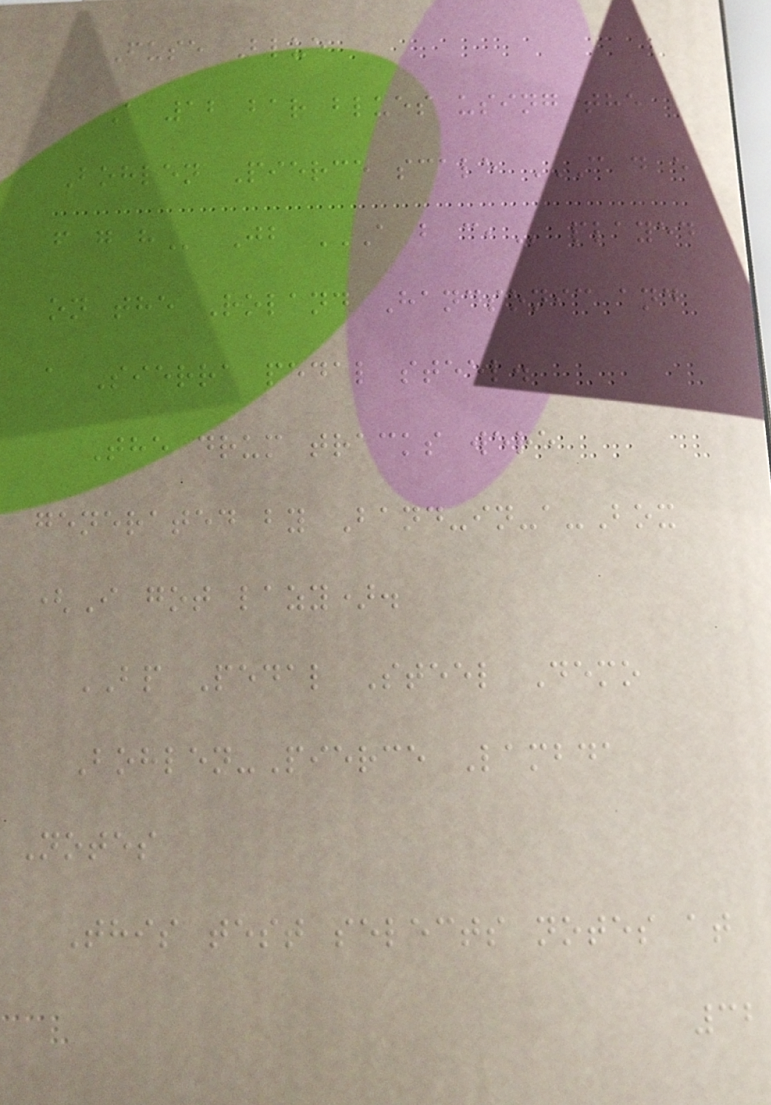Fuse Blue
A 12 bar blues using the
Bohlen Pierce scale C D E
F G H Jb A B C, played
on the Roland Handsonic and
a Sierra pedal steel.
The drum tracks were
generated by Band-in-a-Box
(I got lazy).
BP Pedal Steel Demo
Bohlen-Pierce Lambda
Notes
This test selects notes at
32
